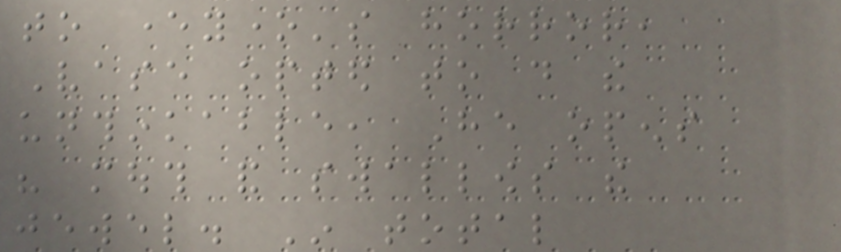to everyone's horror,
Vase opted to do the
unthinkable, He opens
his mouth and swallows the
jewel. In total
